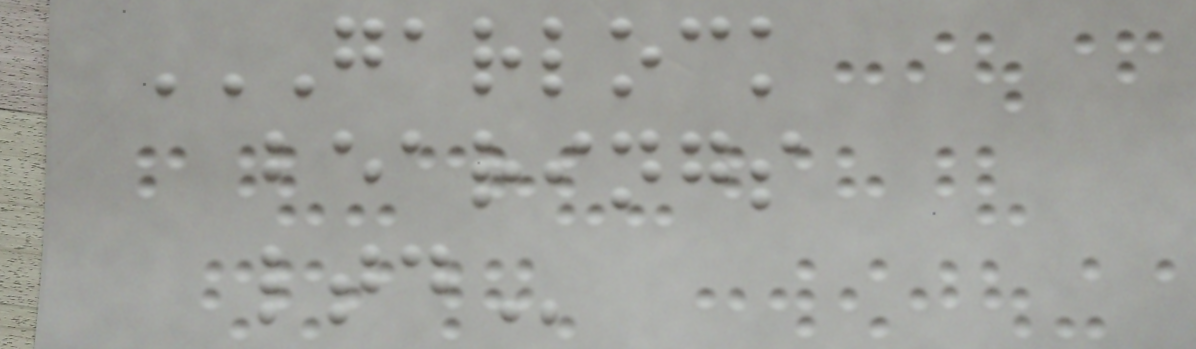GARLOCK
BEARINGS
LTD
